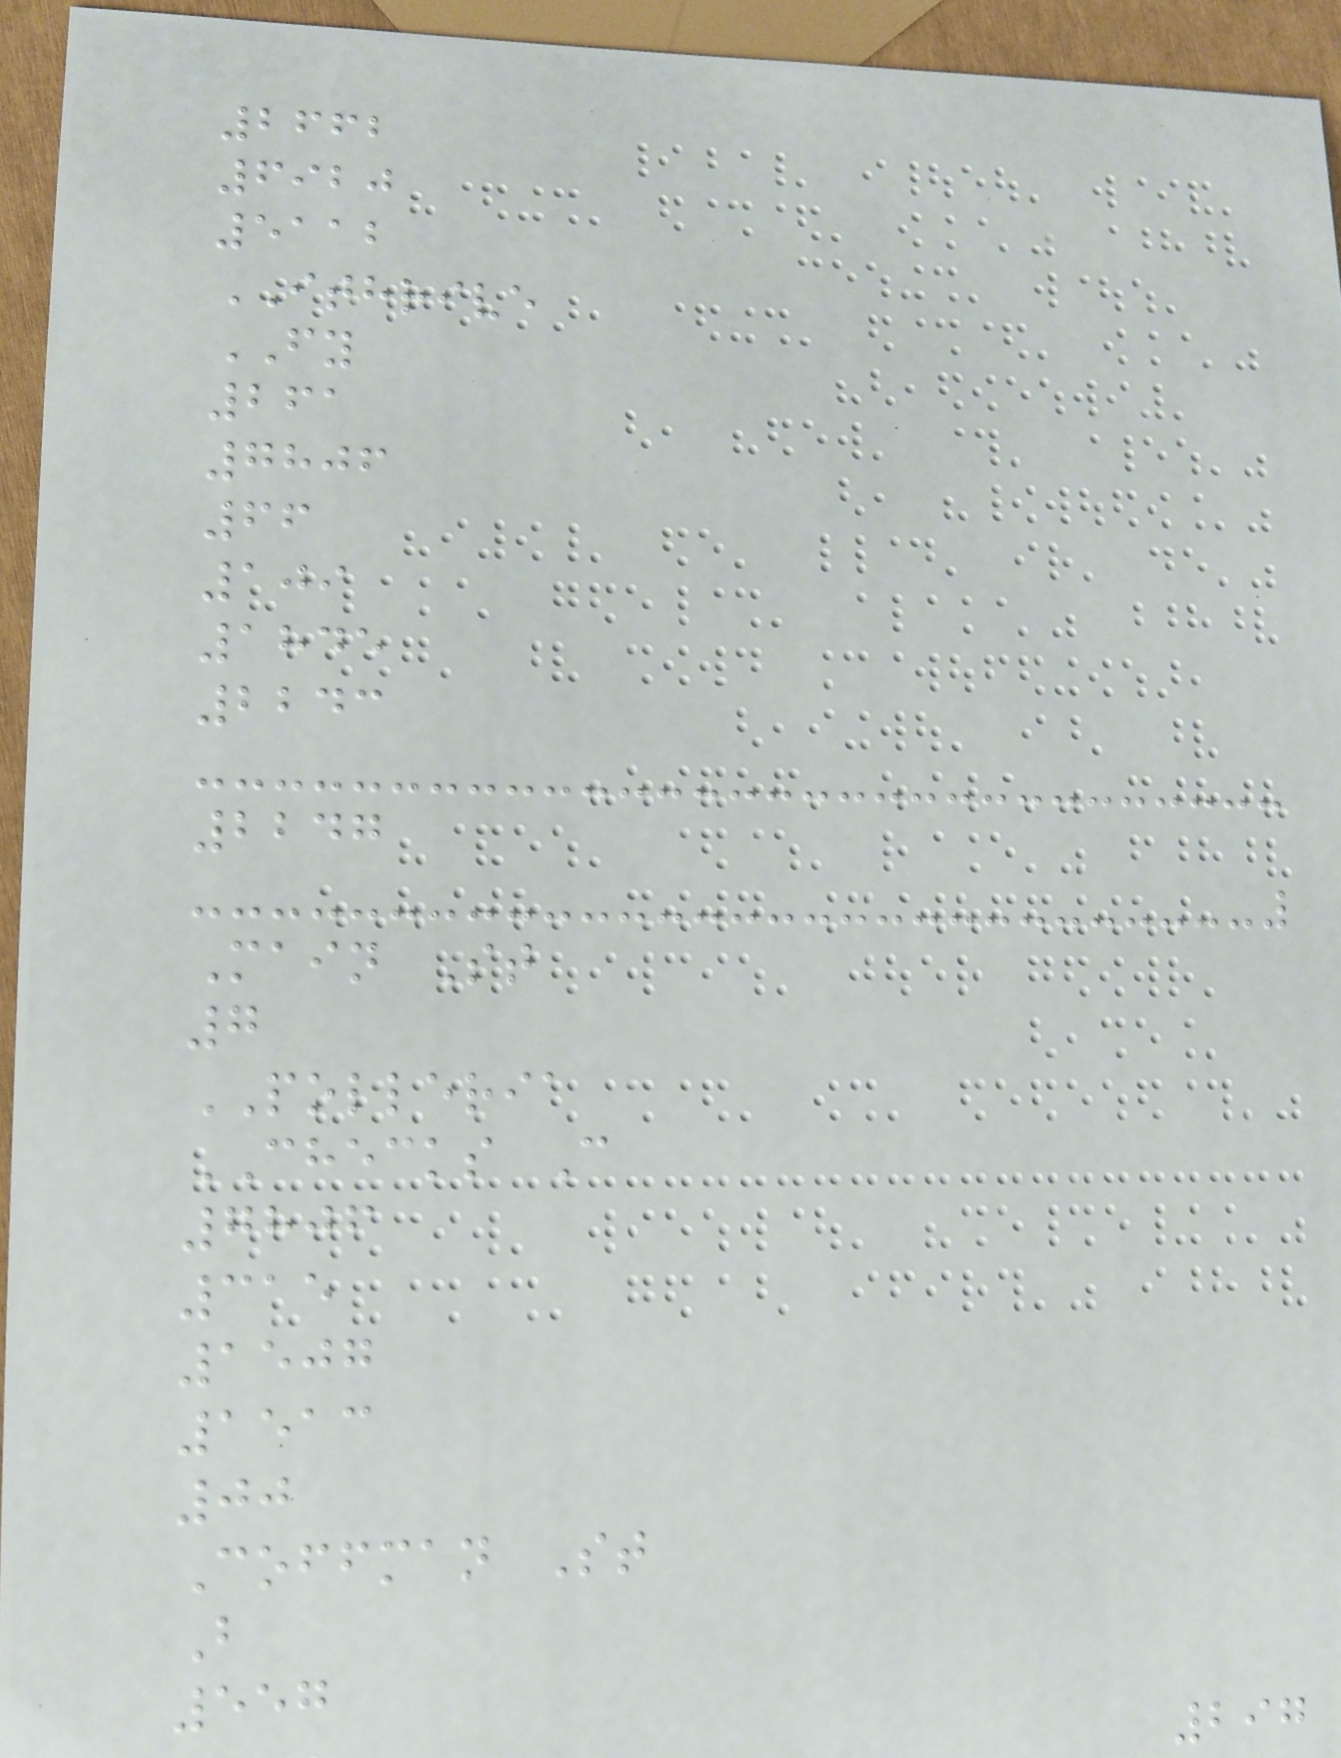2662
6920
5112
ITHRIVE
FY
261
7806
66
109
1845
2243
2247
Main St
7
POLLERIA
CHECKS C
7806
315
1507
1513
00
Coffman St
B
557
297
